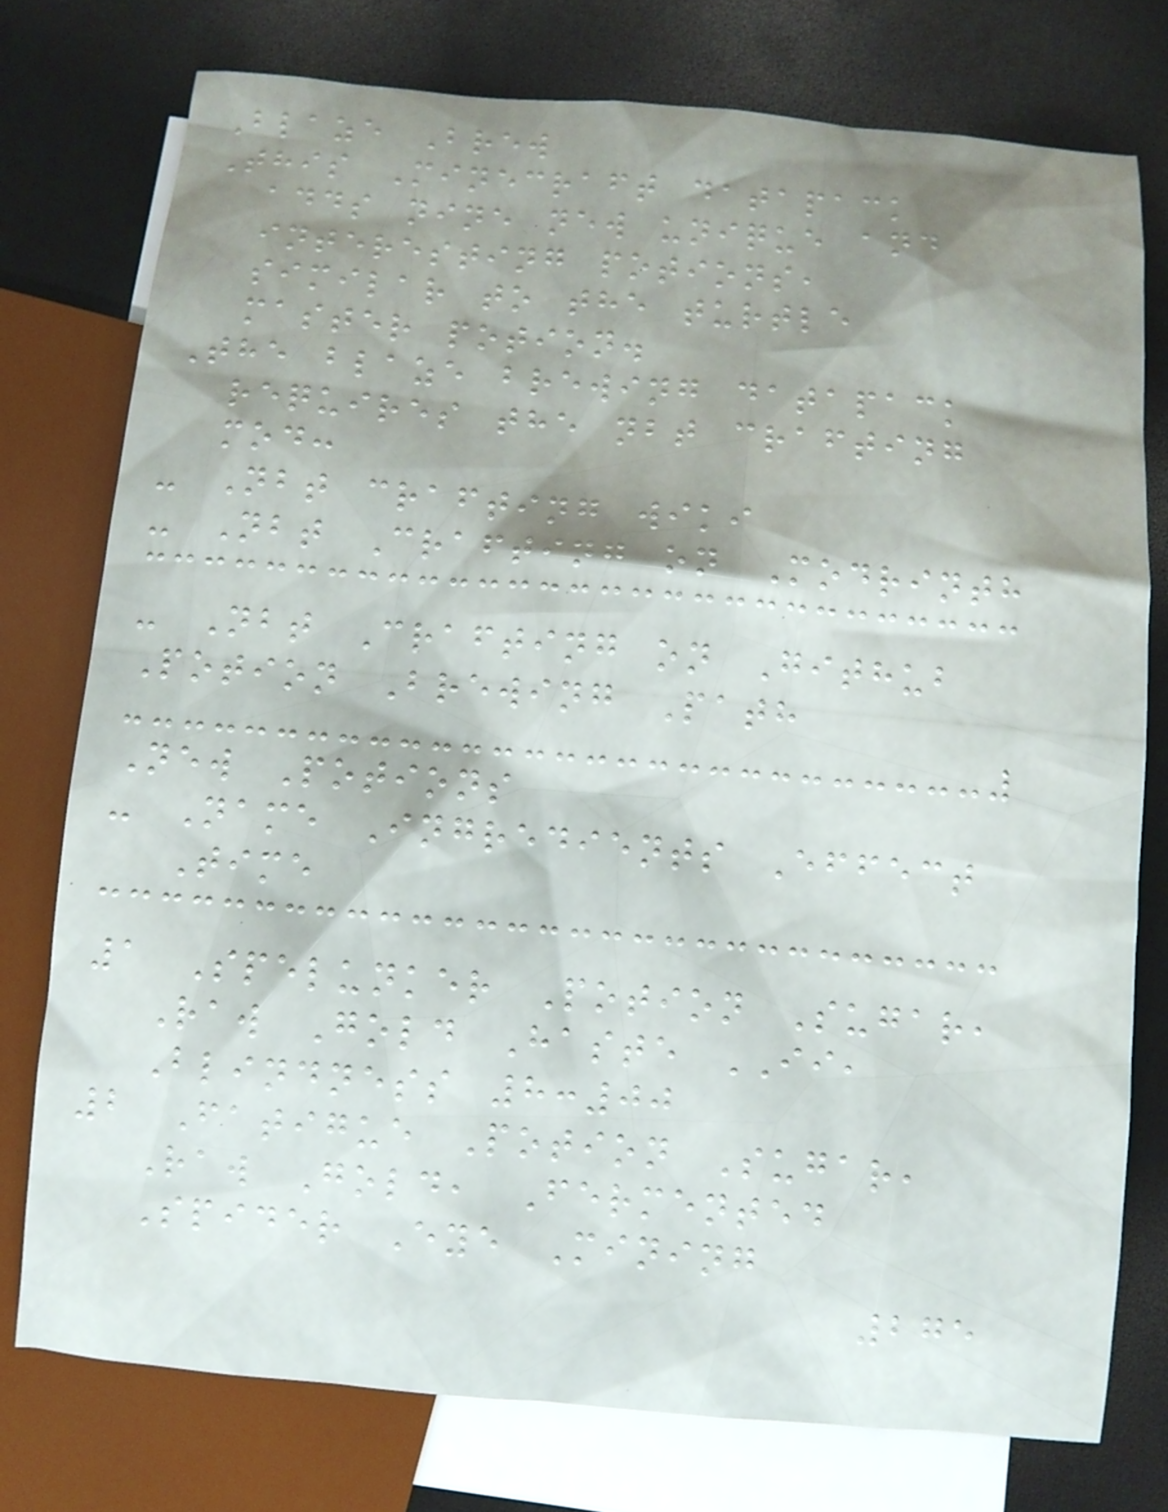Blaze Brew
This Minecraft datapack
adds nine new unique and
interesting potions,
similar to the turtle
master potion.
The blaze brewing datapack
requires the nbt crafting
mod:
- Nbt crafting wiki
- Nbt Crafting on Modrinth
- Nbt Crafting on Github
Potion Brewing Path
New Potions
- Name Ingredients Effect
Time
1 Spelunker Potion Sugar,
Raw Gold Haste II,
Blindness 8:00
2 Fatigue Potion Sugar,
Raw Gold, Fermented
Spider Eye Mining
275
